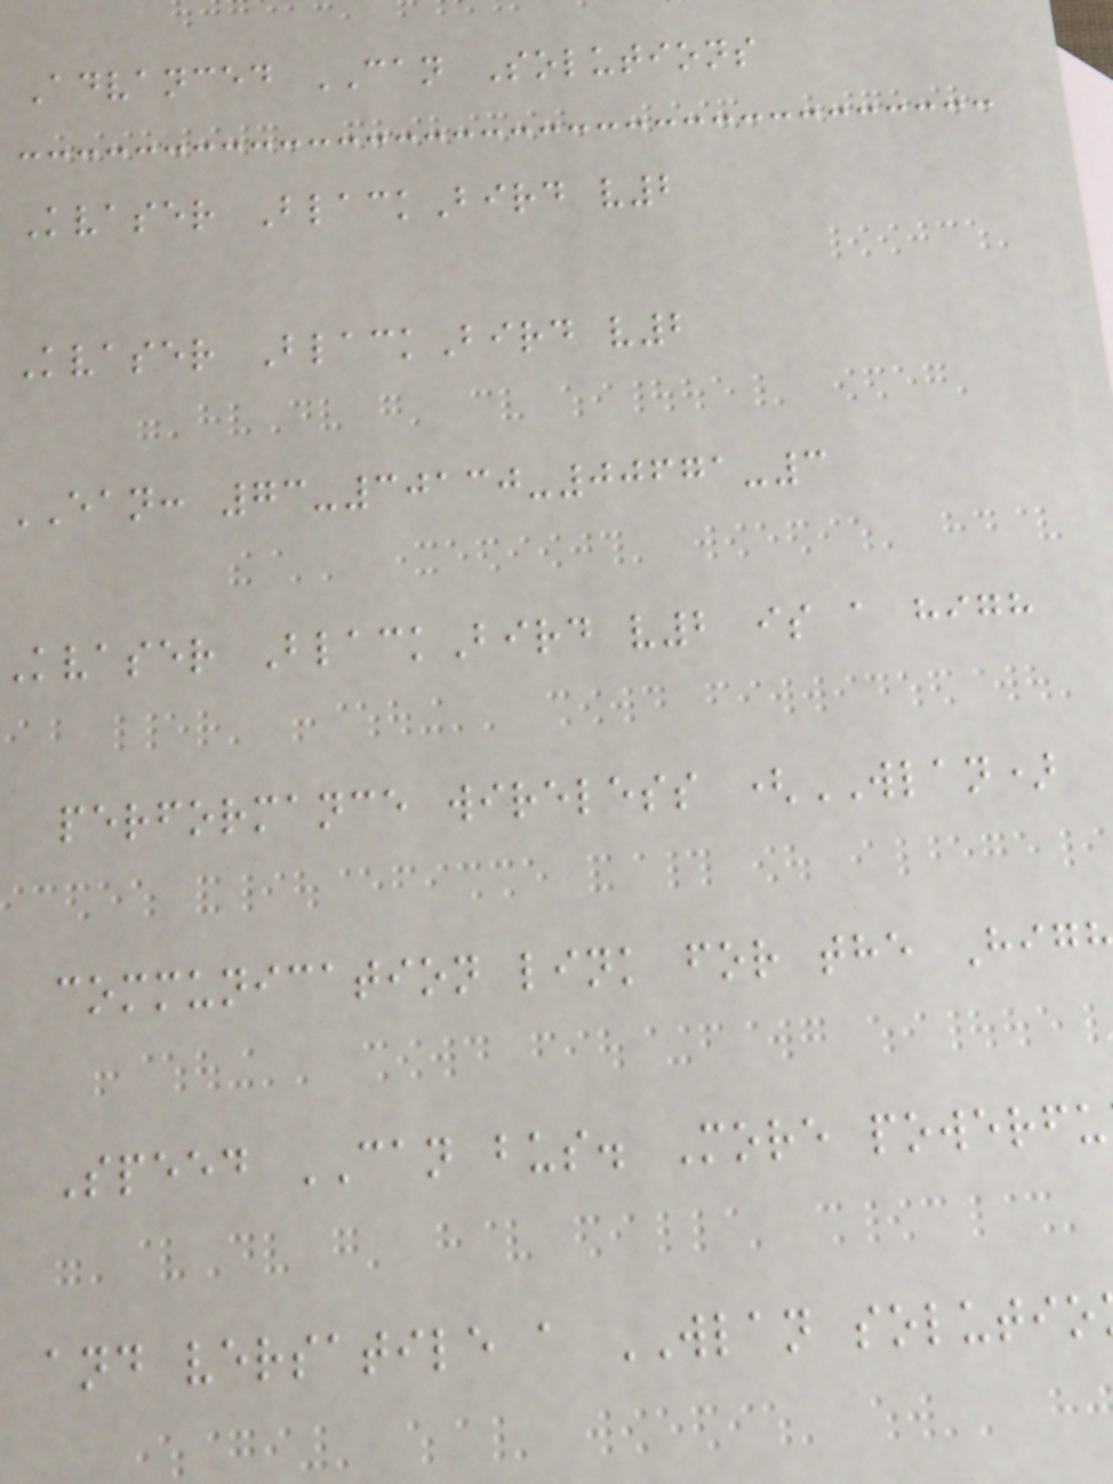Advanced CAN Solutions
Kvaser BlackBird v2
Kvaser BlackBird v2
EAN: 73-30130-00671-3
Kvaser BlackBird v2 is a high
performance wireless (WLAN)
communication link for the Hig
Speed CAN bus. More powerfu
and versatile a WLAN solutio
